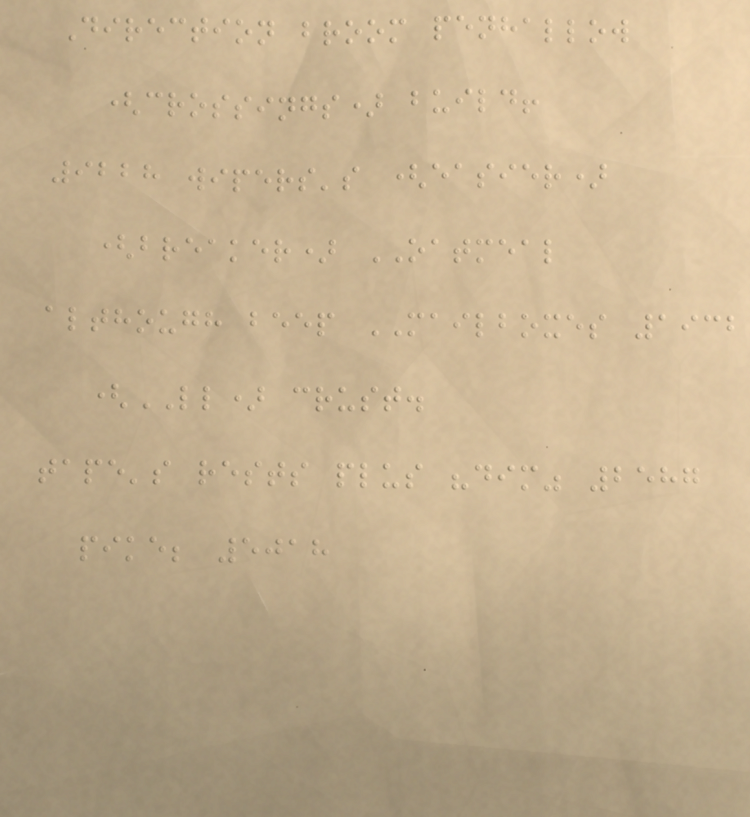Direction broom penhallow
(crossings) build!
9228 wipers's (easier)
(breaker) OATMEAL
although beep MAILBOXES 1932
(LL) crust.
tape's rests plus "dim" 2587
pike; 5018
